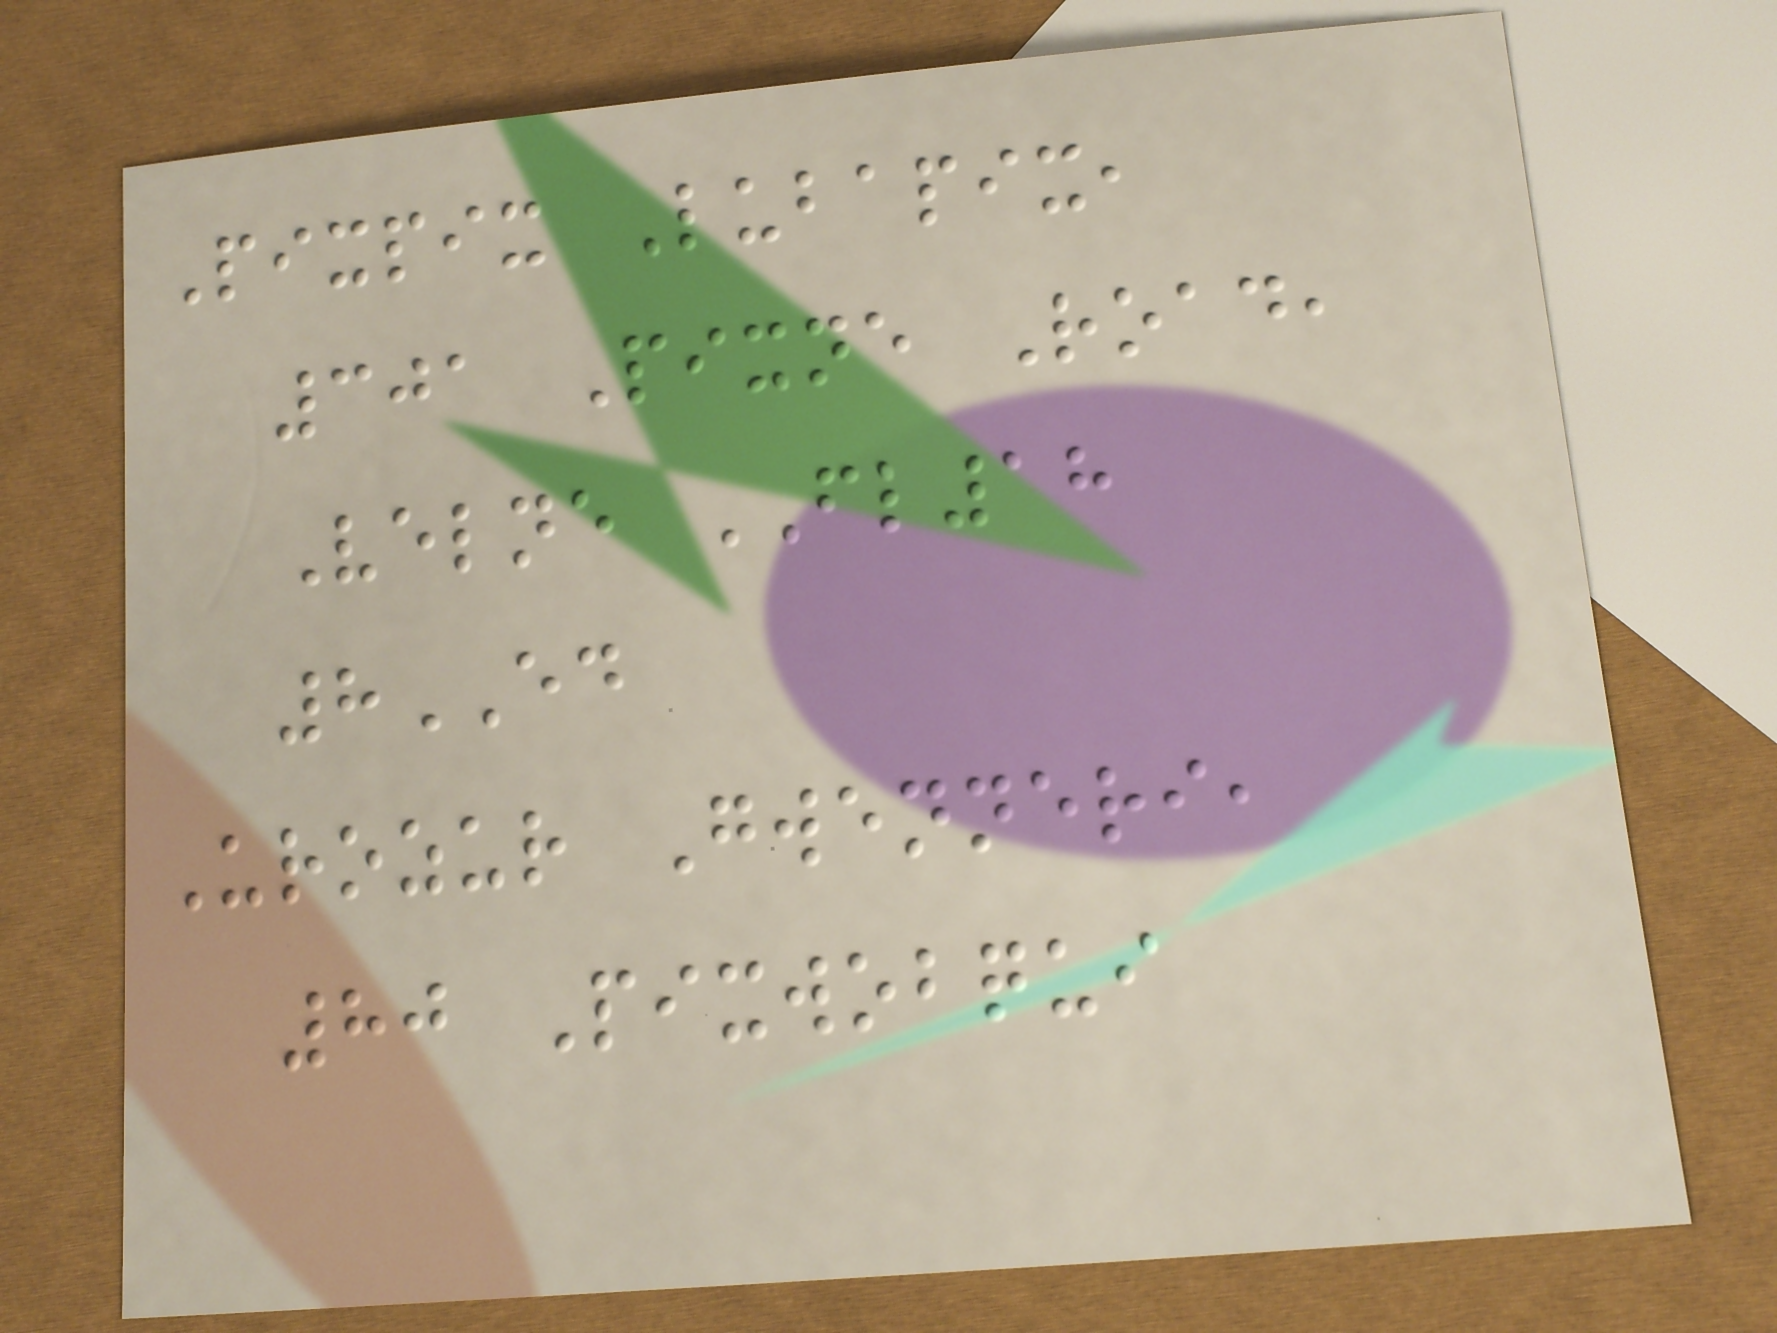Pixpix Lubapix,
301 Pixne Road,
Velne FL18
8ED
Urozur Gwenneri,
80 Pixwobqui
